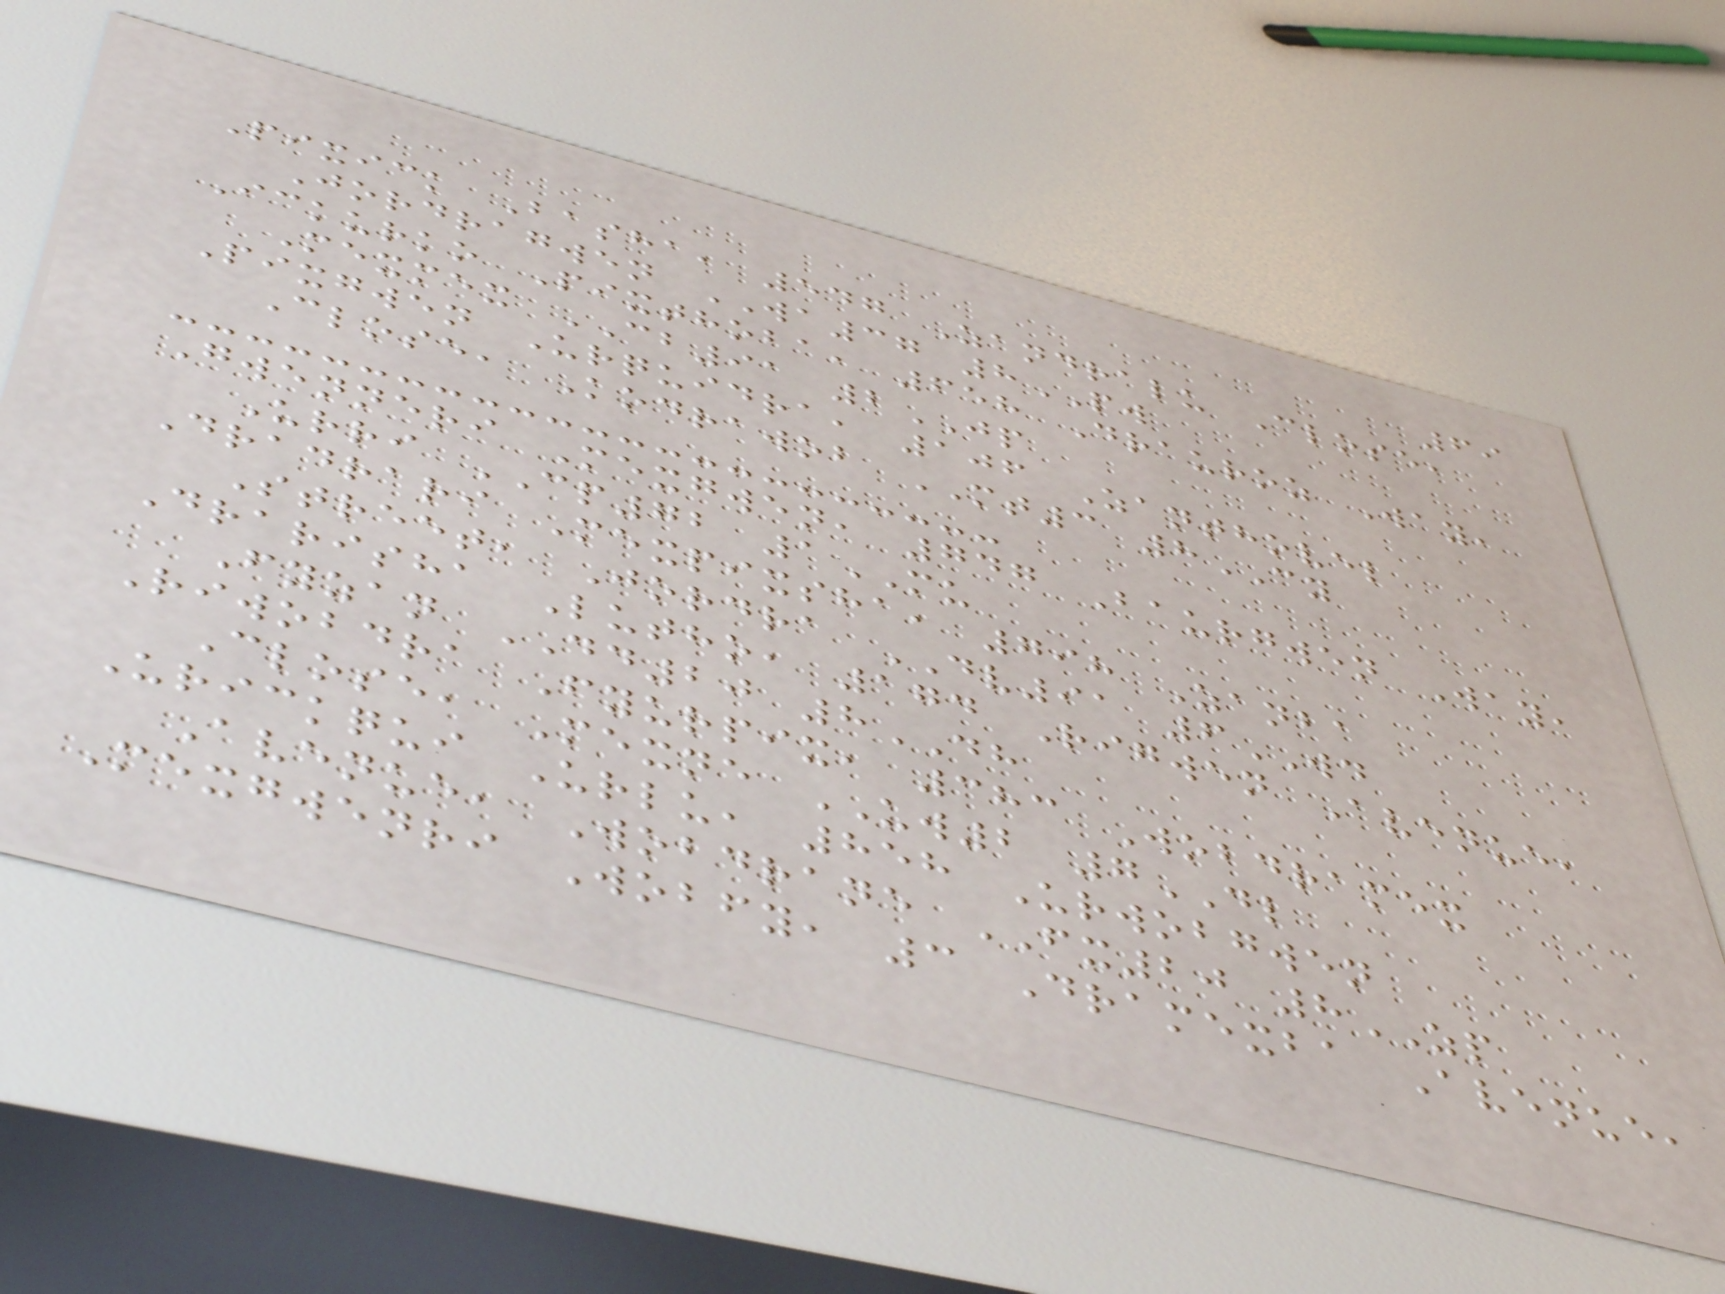69
Pixick Basha, 547 Zandralu Close,
Jordragwen WA37 8PW
Ickurko Pixthoba, 658 Drauroz Way,
Mexmex CB91 2JP
Pixgwen Urquidra, 106 Zanthovel
Close, Kodrawob MT3 8CY
Gwenneri Mexgwen, 747 Baurgwen Way,
Urri CP72 1MU
Dradrari Mexpixsha, 798 Zanba
Street, Jordra DV91 6WD
Drarisha Lutho, 174 Rigwen Avenue,
Fyzan DD20 8DH
Riwobdra Fyurpix, 383 Wobdramex
Close, Mexne UW2 7DL
Urickqui Urlu, 858 Urwobgwen
Avenue, Wobdrane FX20 8ZP
Mexgwenri Wobfy, 3 Dramexba Avenue,
